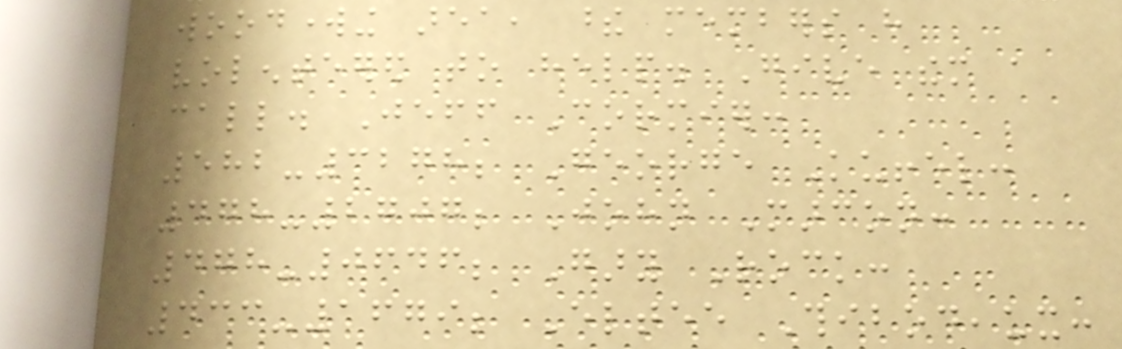woodworking area, these members have
volenteered to help. Give them a
call. Jeff Cormier:
582-3278; George Kuffel:
478-2707; John Marcon:
478-0646; Gary Rock:
433-1679; Eltee Thibodeaux:
